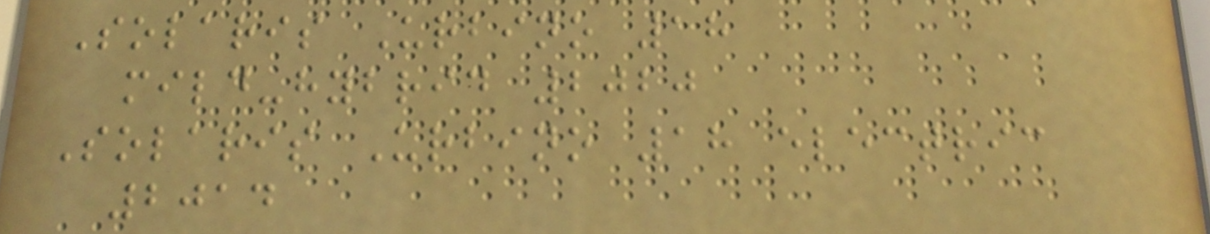Solaris Urbino 18
mild-hybrid 2020
Solaris Urbino 18 electric
2014
